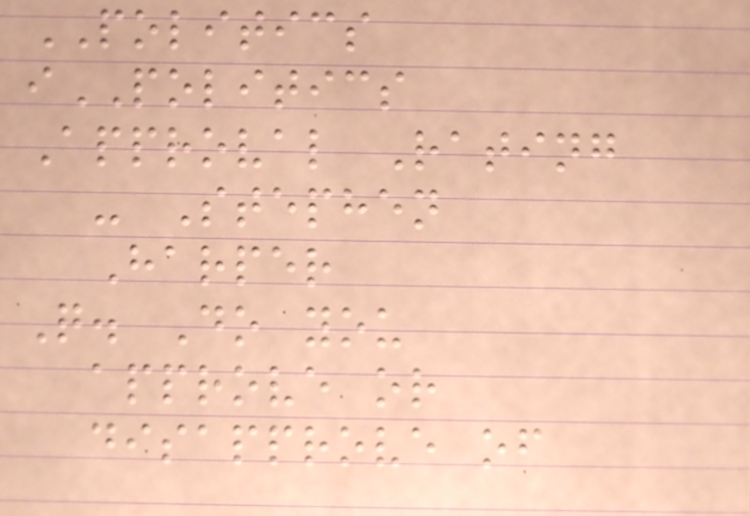POLITICS
iPOLITICS
Approval Rating
- Stephen
Harper
Q. Do you
approve or
disapprove of
